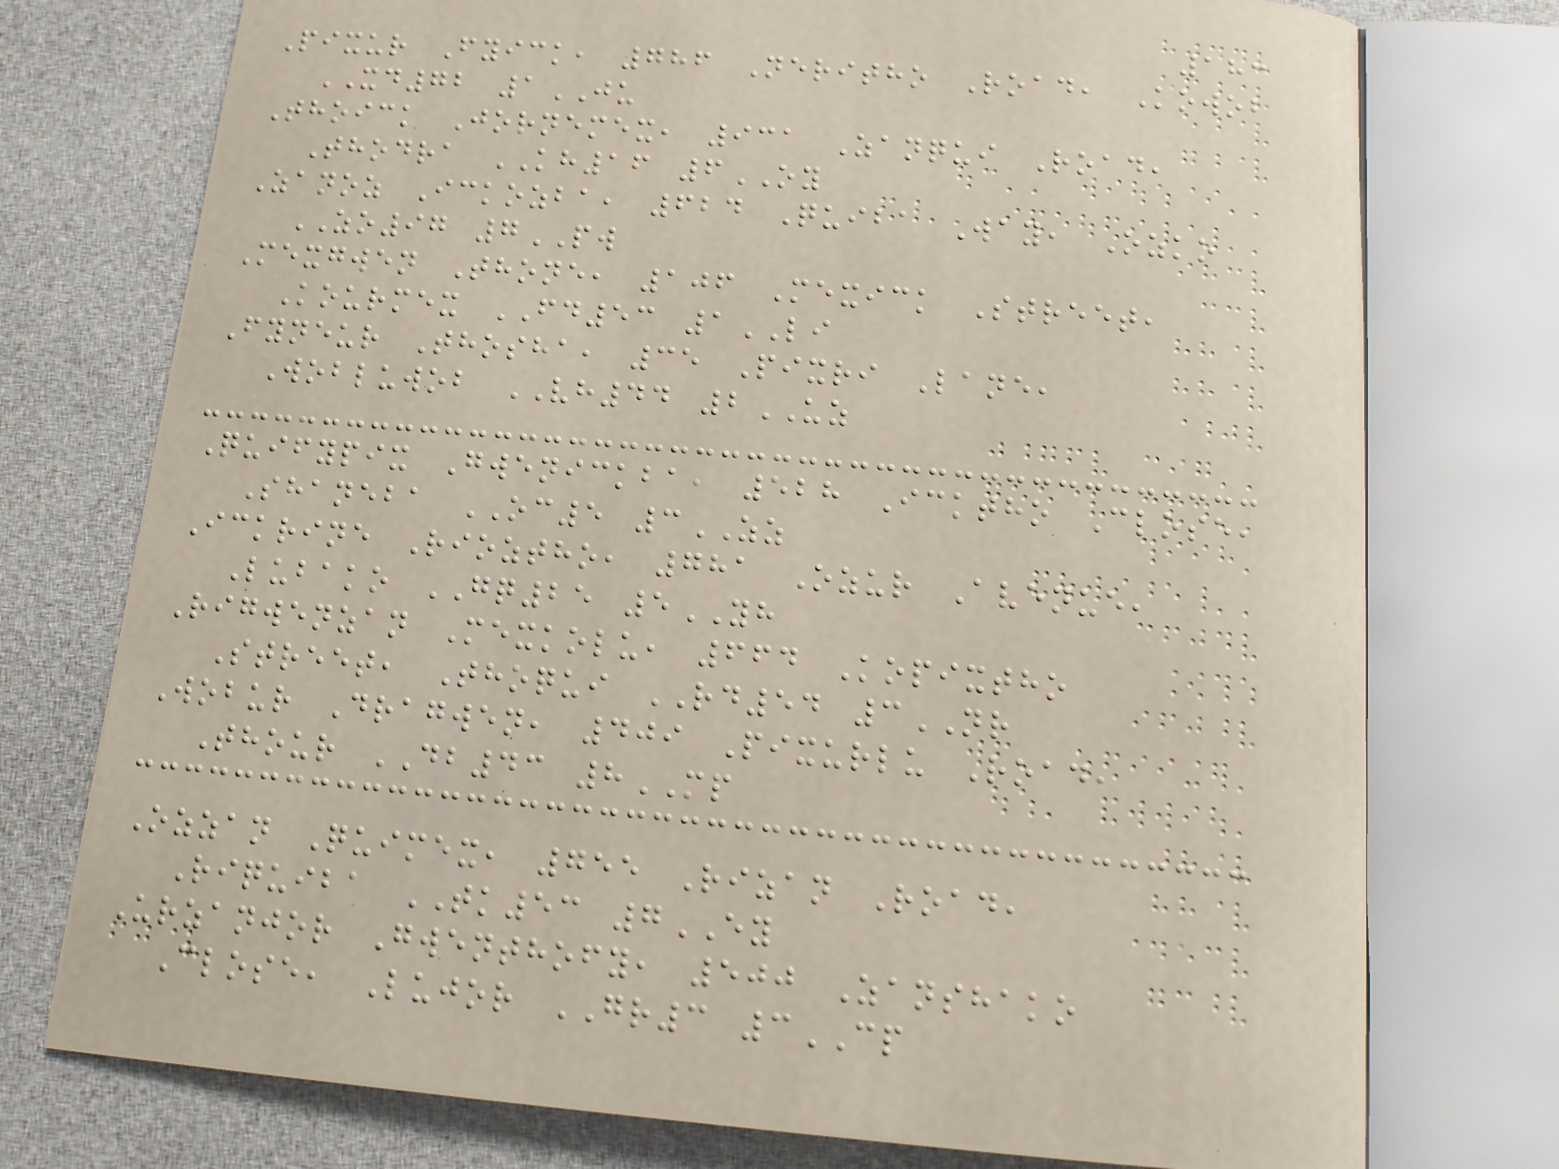183
Pixur Fyick, 786 Neritho Road, Kowob
XD72 1JU
Thoick Jornemex, 931 Zanqui Road,
Thodra KH16 6OY
Zanoz Ickozba, 624 Quiba Way, Ozko
ZO97 7PW
Mexgwen Thone, 106 Mexick Street,
Kourmex FD53 1LI
Fyneur Thosha, 35 Pixri Lane,
Wobluwob VH44 2UZ
Quifypix Gwenickba, 528 Icktho Close,
Shaneba OC5 3ZZ
Ickrine Rioztho, 781 Ozur Avenue,
Lubako GQ25 5YH
Rigwenzan Mexkolu, 664 Kopixtho
Street, Thoqui RD54 3NR
Wobur Dragwen, 409 Pixurlu Road,
Thour DB43 8MP
Ozzan Quimex, 755 Rizan Road,
Riquiba TK53 7EY
Urzanjor Gwenthofy, 500 Zanshako
Close, Lujor GR3 3CP
